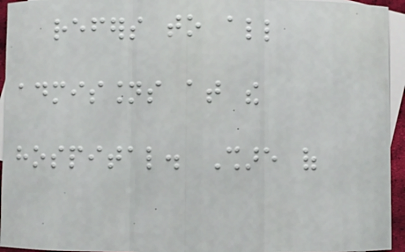refers to all
admissions at the
hospital. Share of
